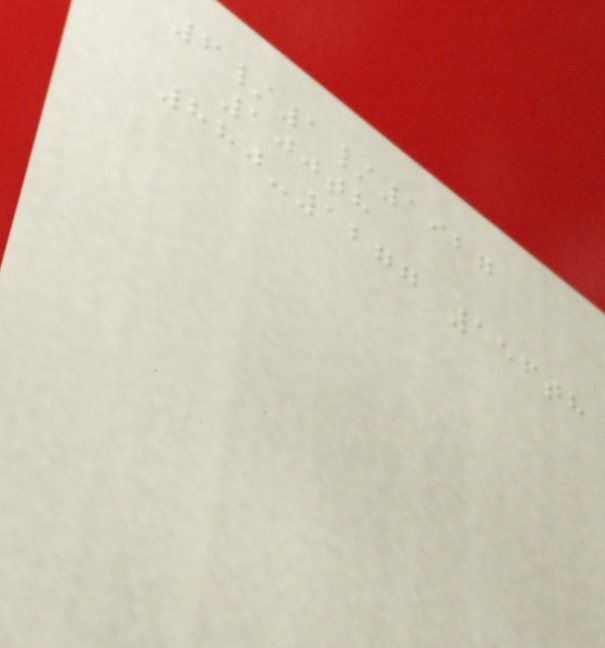6/1/1927
100th
880-1277 156th
